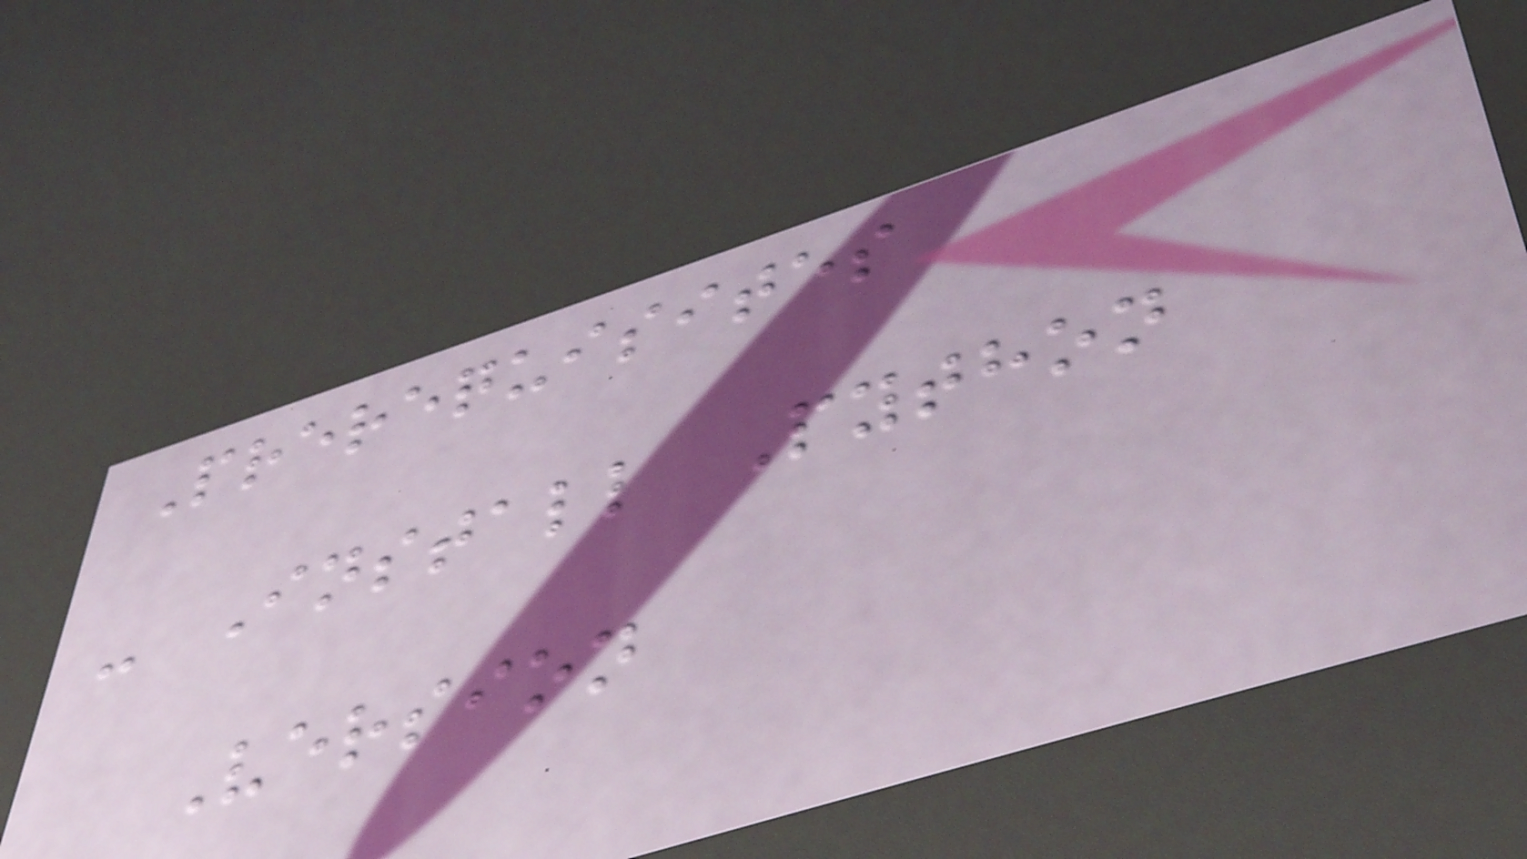Prerequisites
- Install Python
Version
